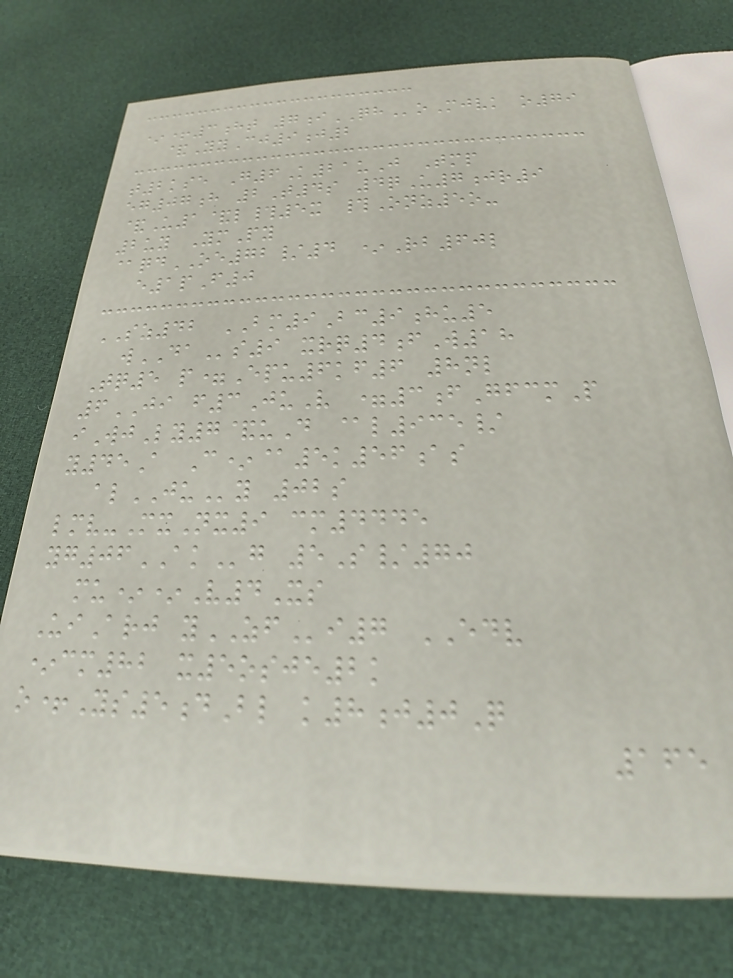*+3ht 7iQHoMjvk o79
&YyCj9j2
t2kse G6K21uJ Tmp
eg07h 2T4s 4qU7jr9
&U1&l#5x #Onz5o-
2uy YmPy
@qdOE72/4 *Rb60l
e1pF0
SZ42 BM9Bc9hu5
wDAs9 xrq4fW18
Tq5 p=Epu6kf6 8nl
6JI f3JuV =3fGfcmP
iWjLy7&uD @l935/
y45A C*@5k56as
alJUy 02s
lmv-MxNx9 cm4445
yg06AKg 5S/70
mu**V4Xs
UiArj yZFi7 EDV
*cm82 x5osje2k
o+Ys5dBl k8j0Q
165
